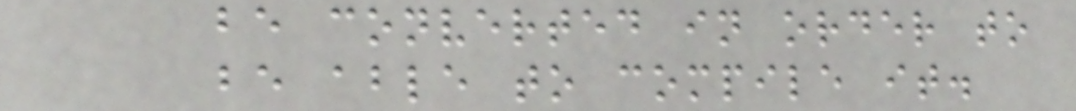be converted in order to
be able to compile it.
